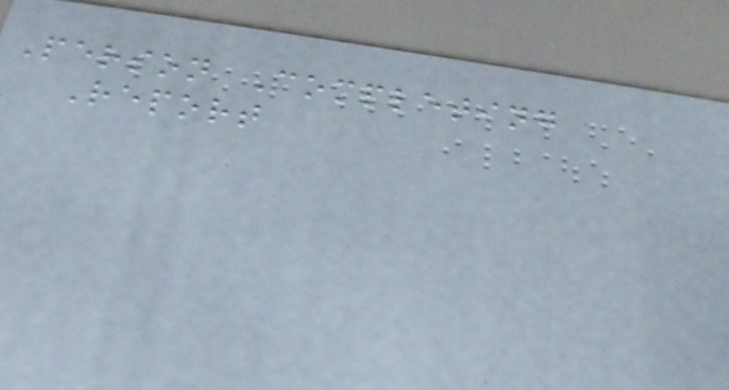Person Completing
Report
